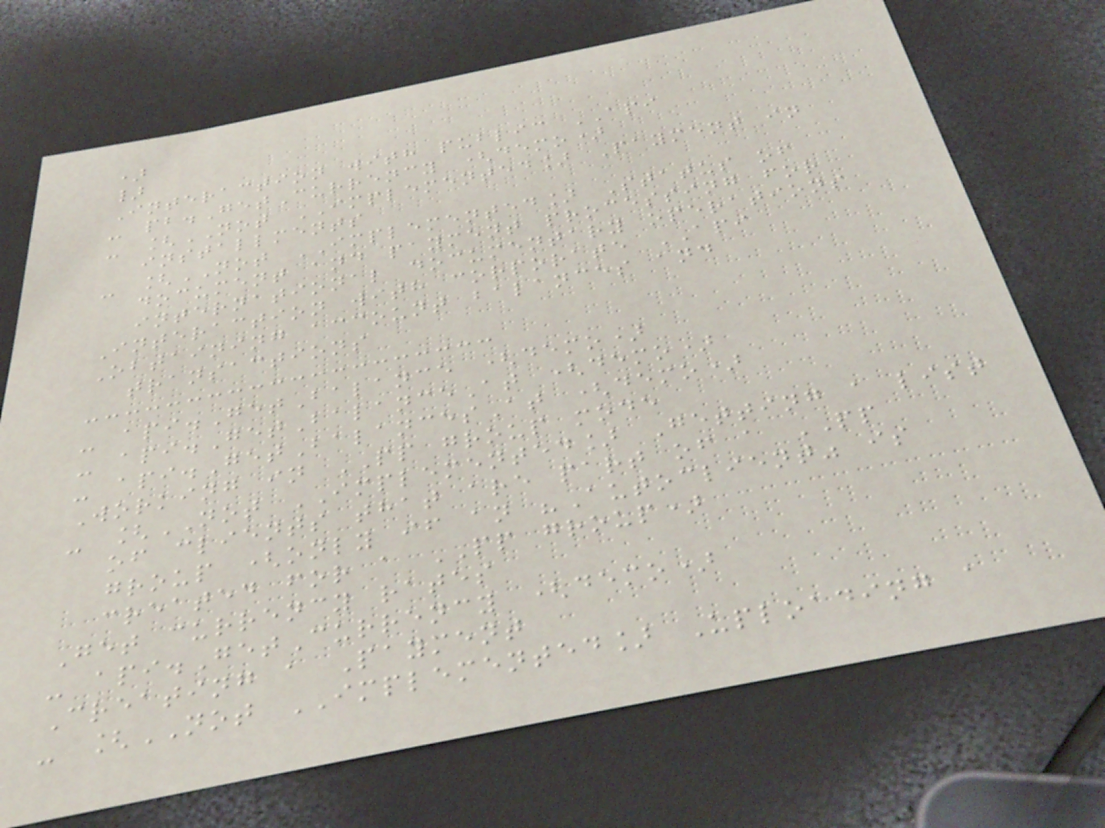)
}
Interaction with public API
- pb.GetCurrency (demo)
- [NOT IMPLEMENTED] Payment in
installments
- [NOT IMPLEMENTED] Status of
document and payment processing for
international documentary operations
Interaction with corporate API
Obtaining account balances and
transactions
- api.GetBalance (demo)
- api.GetBalanceAt (demo)
- api.GetBalancesAt (demo)
Working in PP group mode
- [NOT IMPLEMENTED] Getting a list
of clients that are part of a PP
group (only if an "Autoclient" is
created for a PP group)
Get currency rates
- api.GetCurrency (demo)
Creating a Payment
- [NOT IMPLEMENTED] Uploading a
